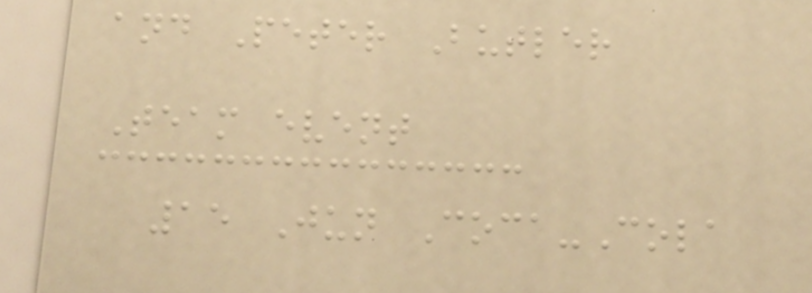and Peter Butler
Team event
15 Jun Coca-Cola
